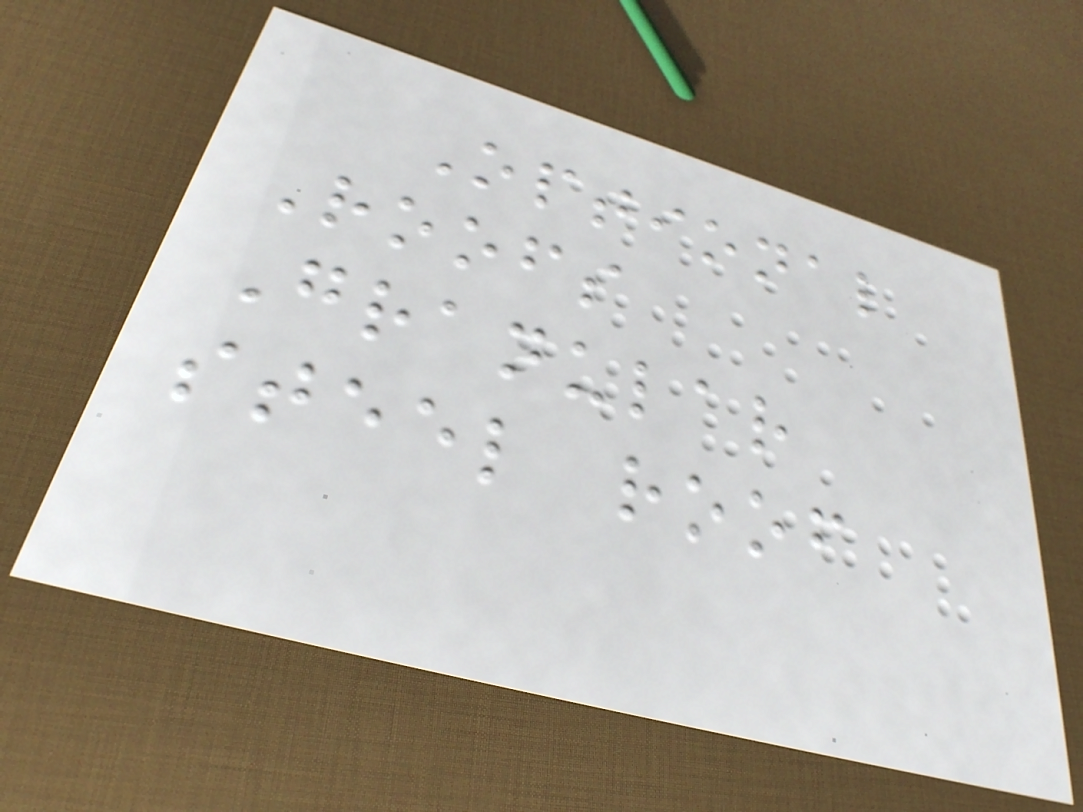Optional
Roofs
Granular
steel roof
